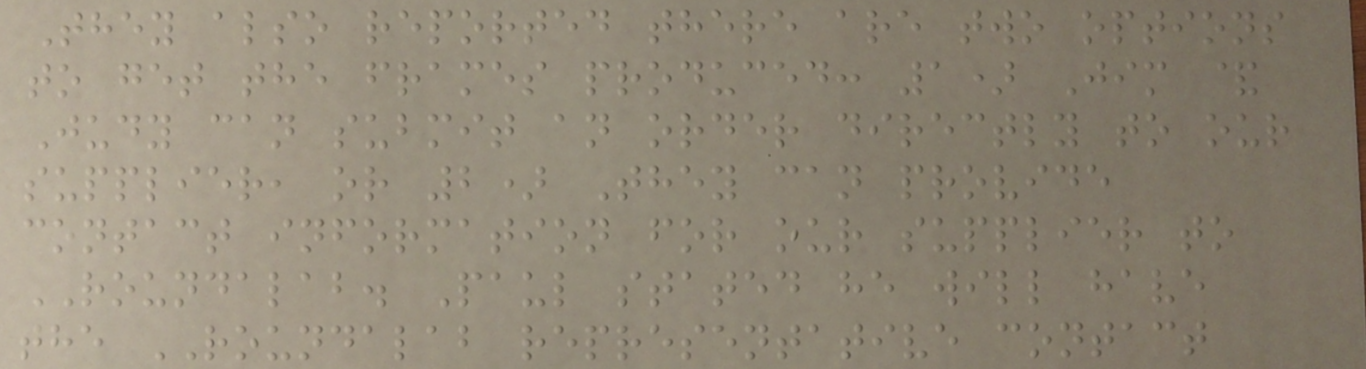They also reported there are two options
to get the frames produced: 1) Jim &
Judy can submit an order directly to our
supplier, or 2) They can provide
contact information for our supplier to
ROUNDALAB. Paul stated he will have
the ROUNDALAB representative contact
